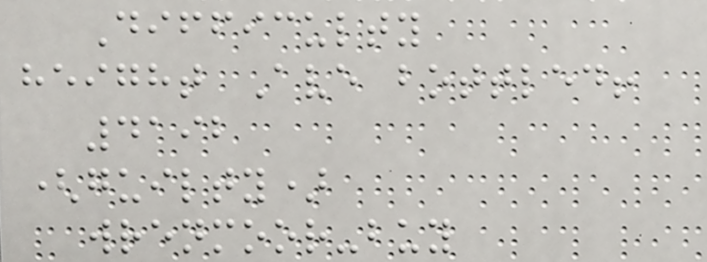Difficulty
height Ave bottled!
4192
(guilty)
wrenmoor-buy
